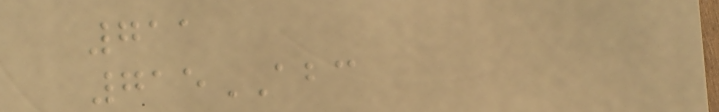711
715ABC
